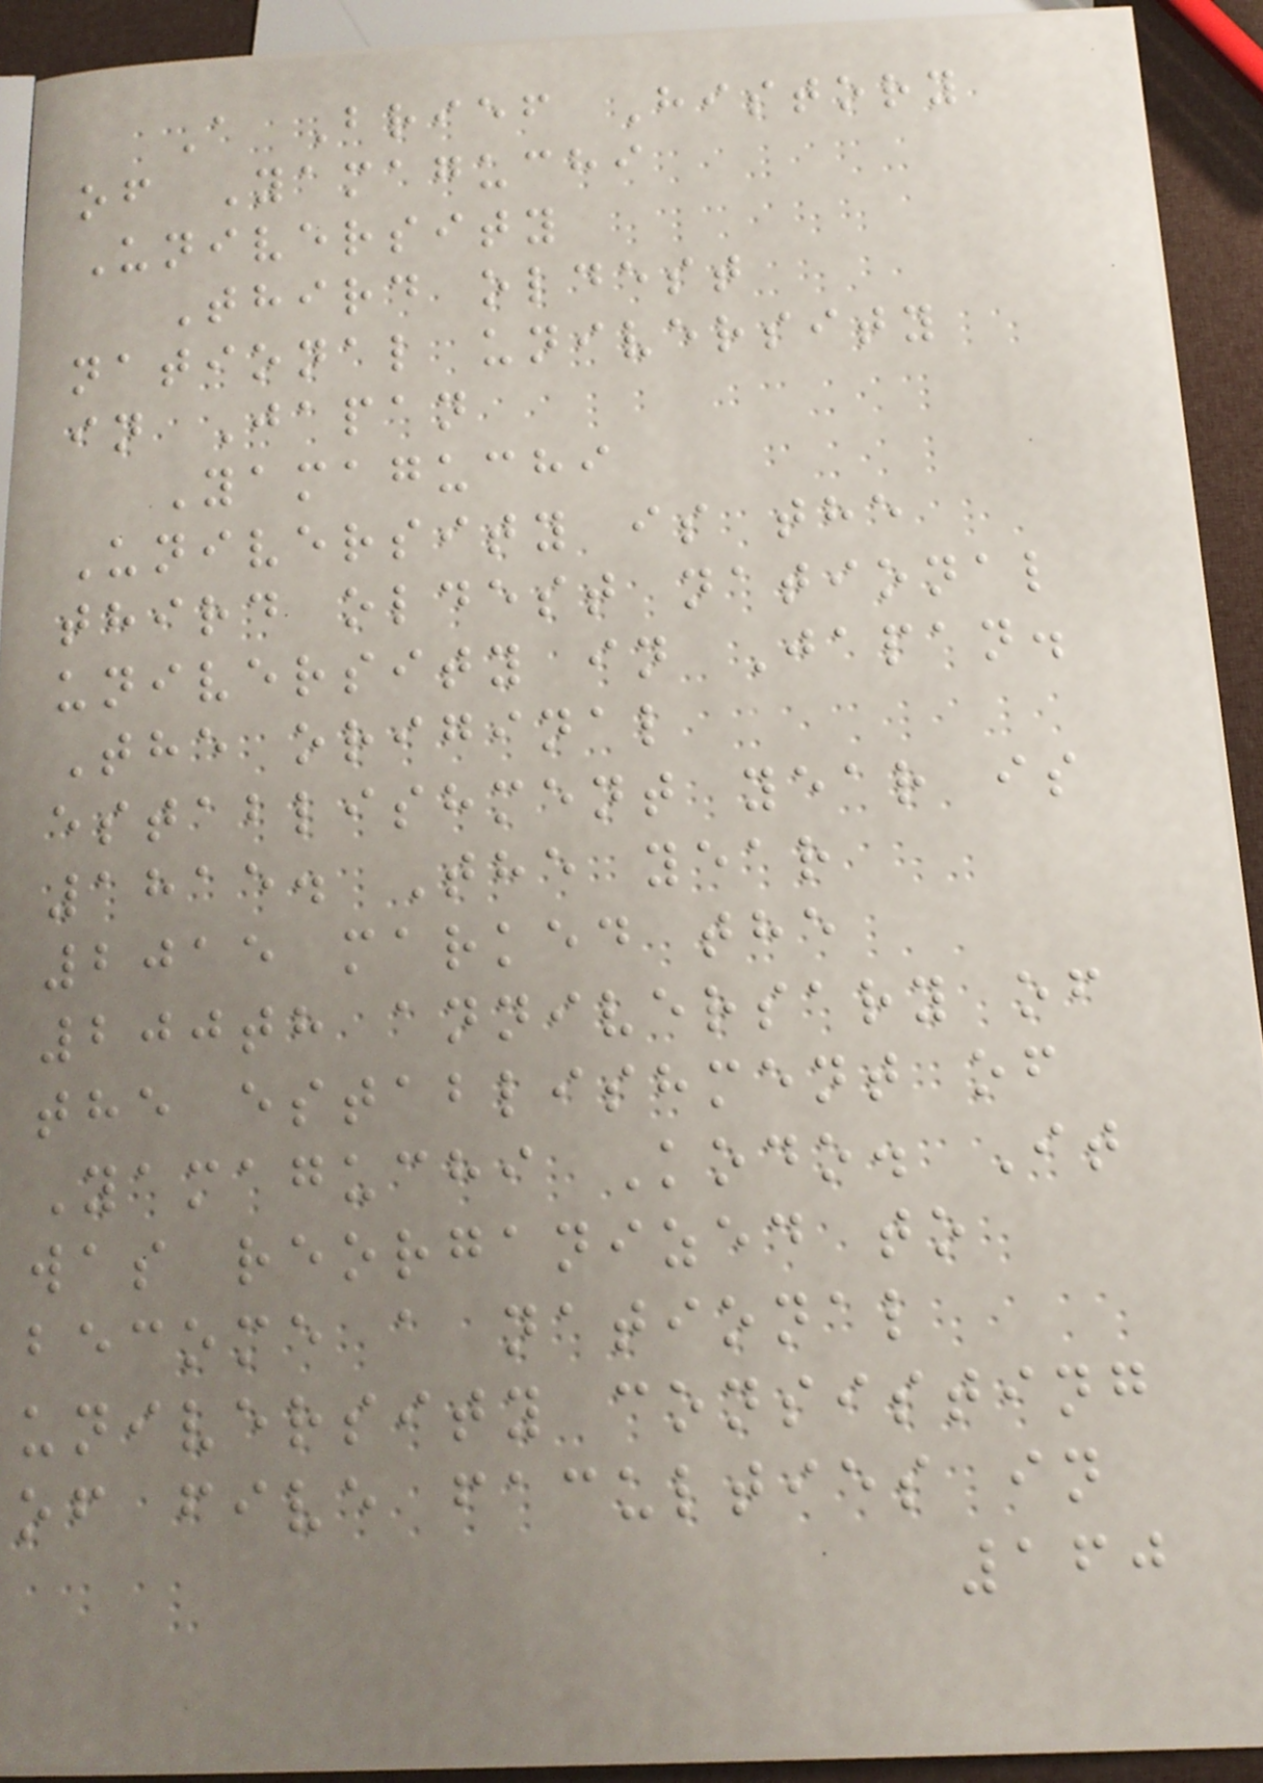A Brief History
of Yamaguchi
University
Third oldest
national university
in Japan
Yamaguchi
University is the
third oldest national
university in Japan.
The original
establishment year is
1815. The year
2015 marked the
200th anniversary of
the establishment of
Yamaguchi Kodo. It
was reorganized to
become a national
university consisting
of five faculties in
160
